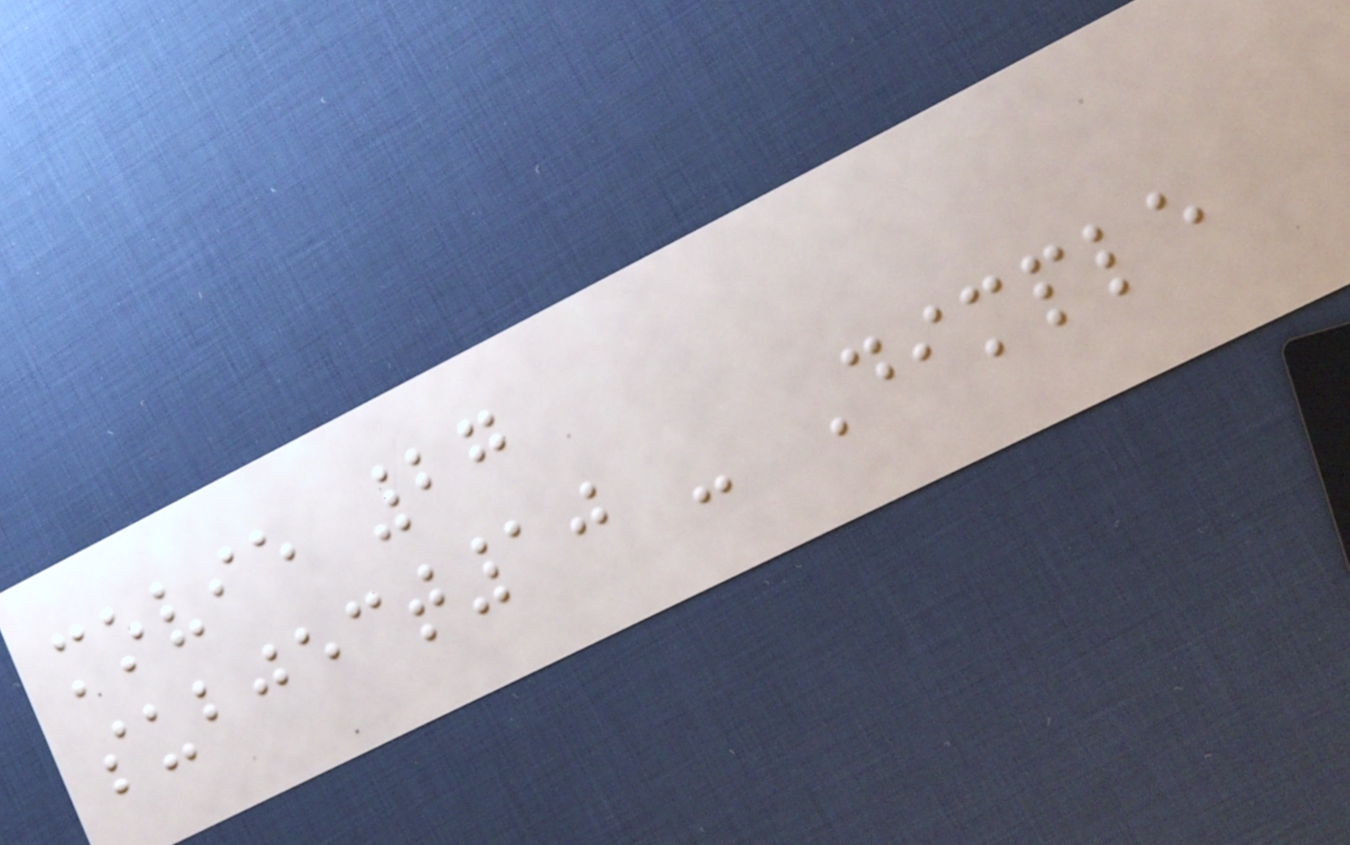movie 27
subject10 - Dimple
